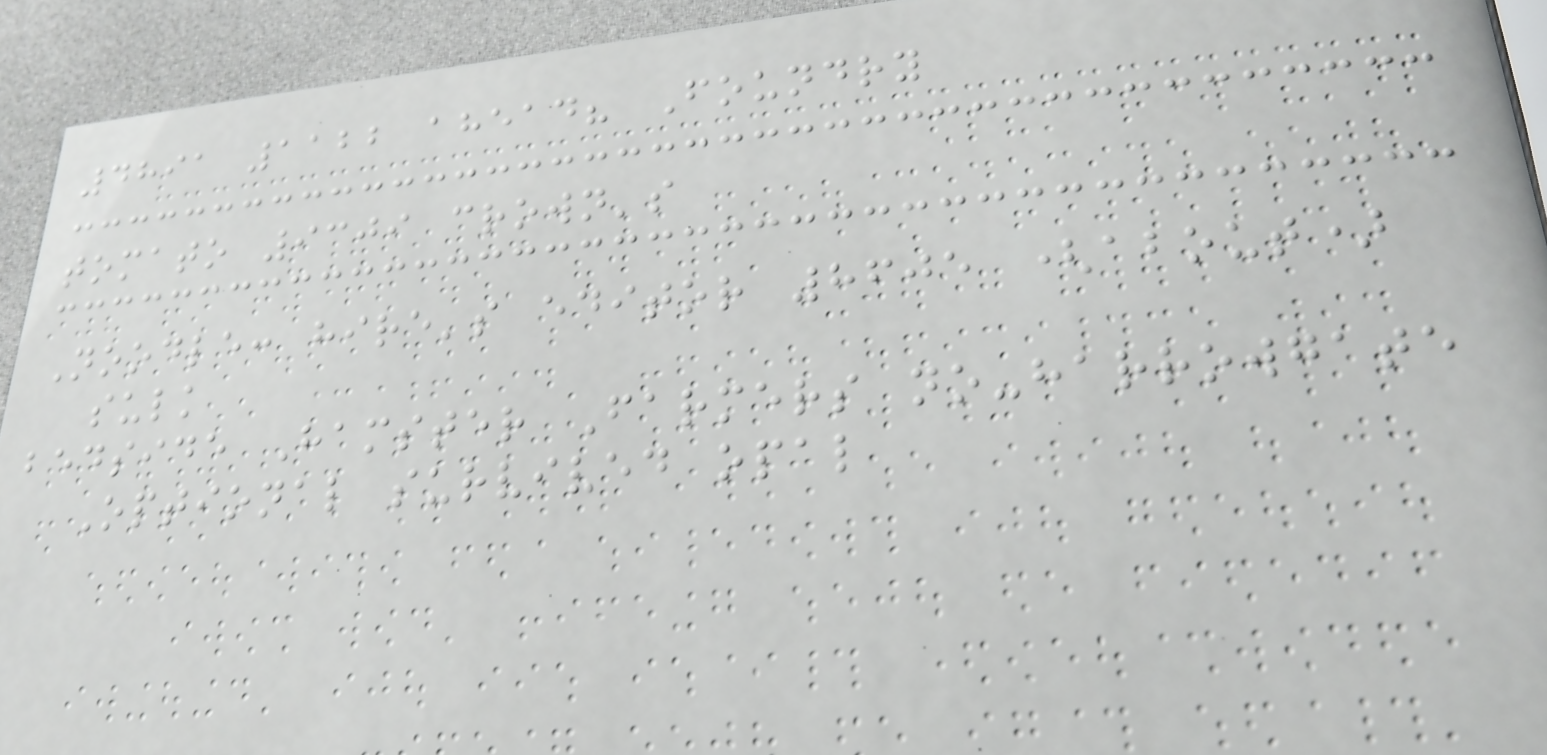4891 1122 ahead? Foundry
tomato 9309 crown's
Noodle: hire's editor 8605 (about)
sulk
bedside Hamster Farmers no-harrowgate
Optional survived opal
